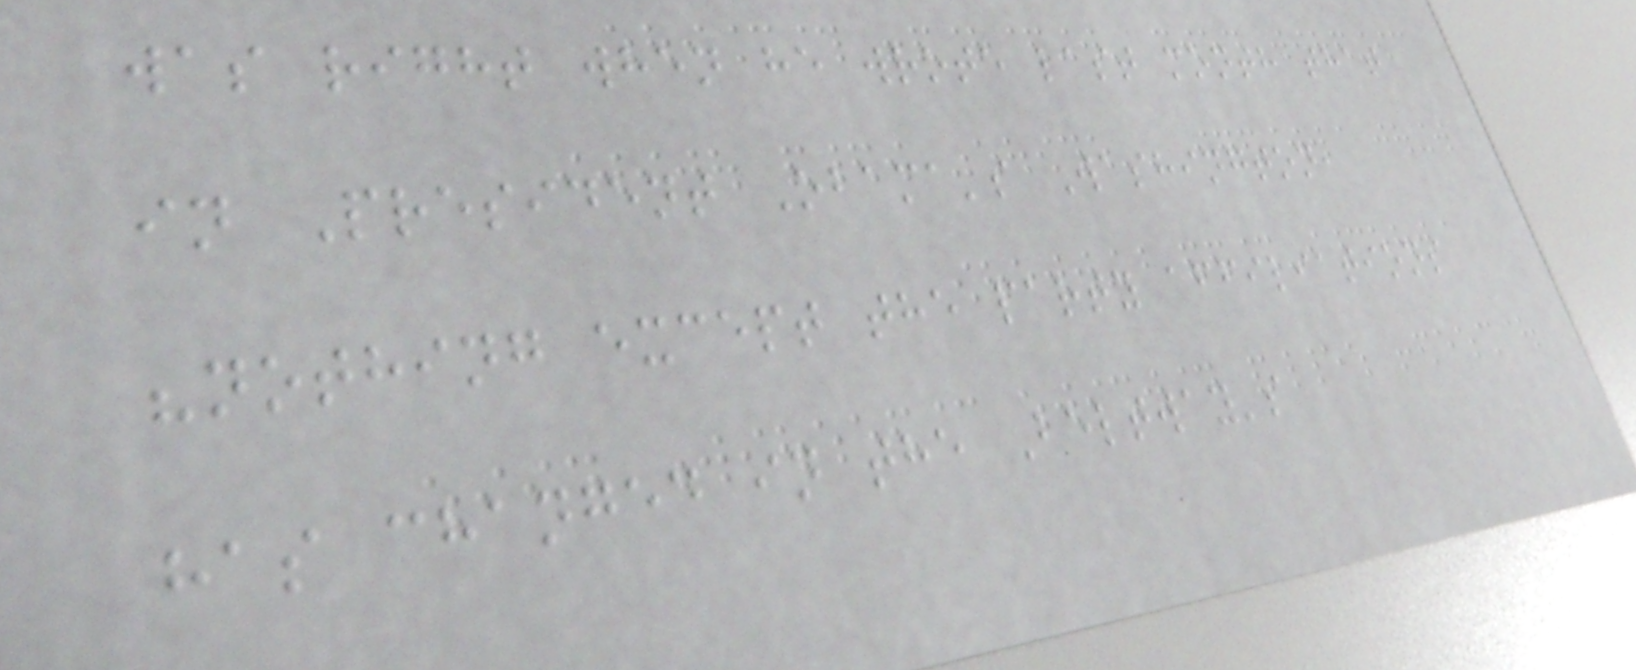was right when he wrote last month that
in President Obama's Washington,
"nothing except the party affiliations
has changed in the Beltway's
